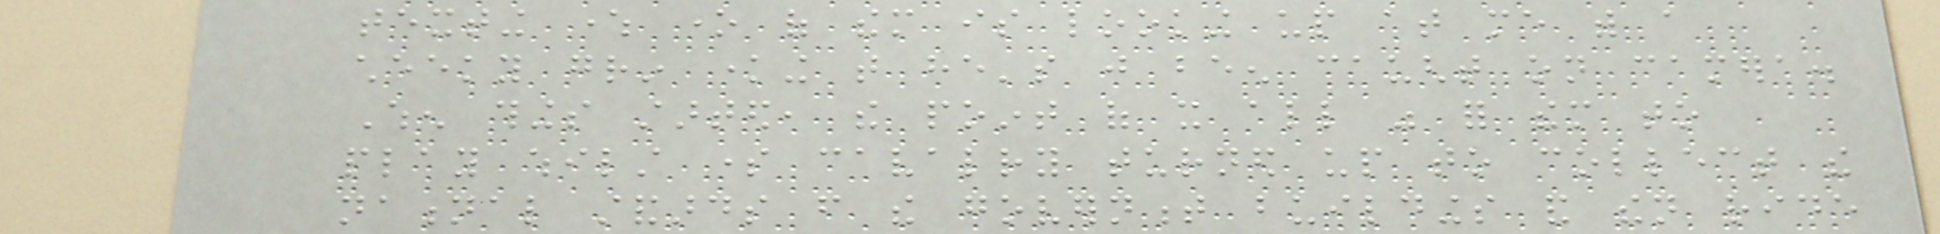texting where one of them is looking up at me with a
cheeky grin knowing that he's just been caught on camera.
When things started, the point of it all was for them to
play whilst some cavalry turned up to collect the
national standards from the government buildings and then ride
